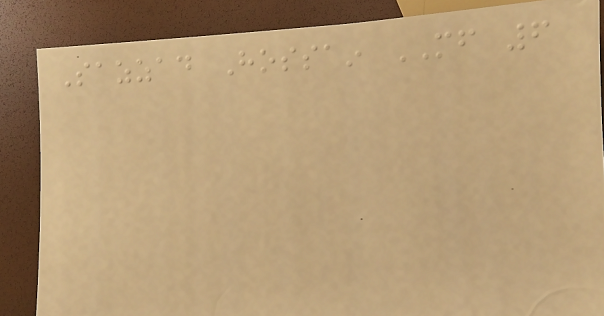Sazzad Hossain MF 6
